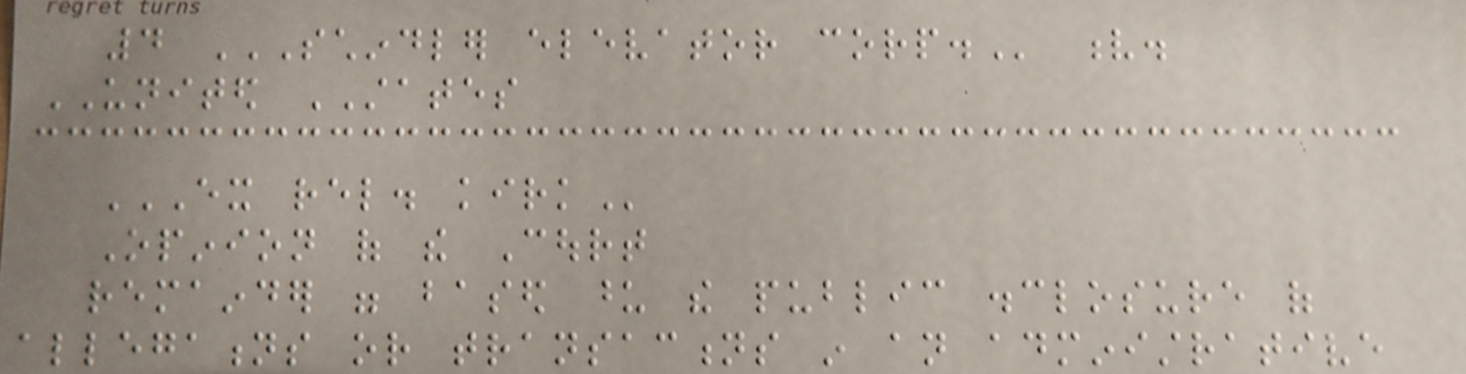4 SCHINDLER ELEVATOR CORP. v.
UNITED STATES
EX REL. KIRK
Opinion of the Court
remainder were based upon the public disclosure of
allegations or transactions in an administrative
